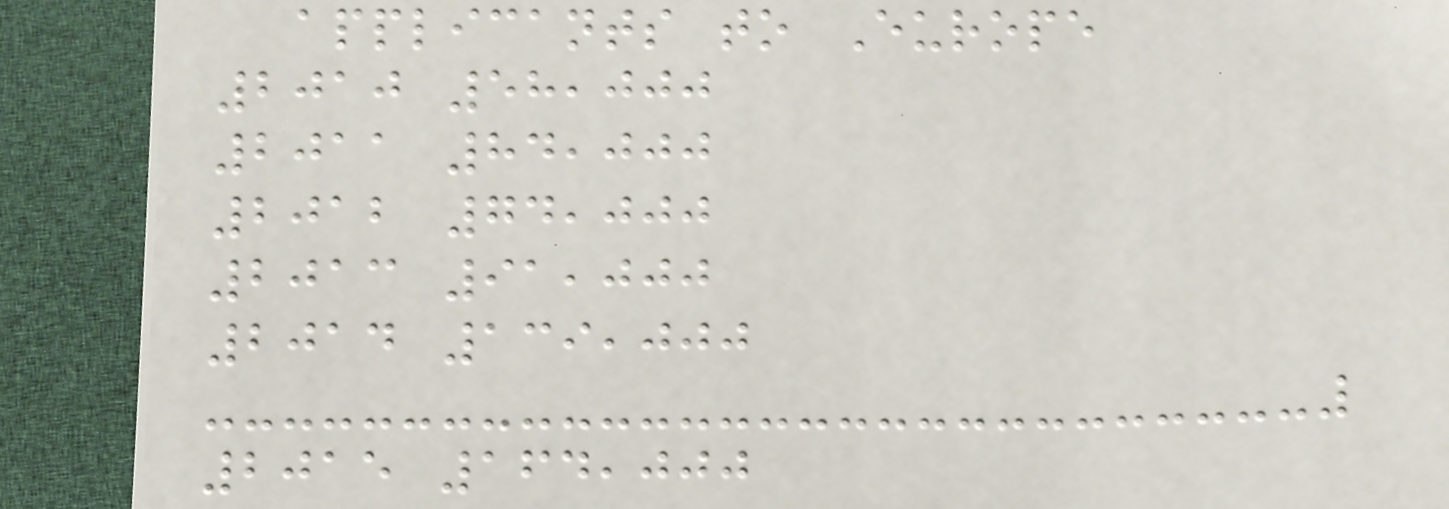applicants to Europe
2010 58,000
2011 84,000
2012 74,000
2013 91,000
2014 139,000
2015 164,000
